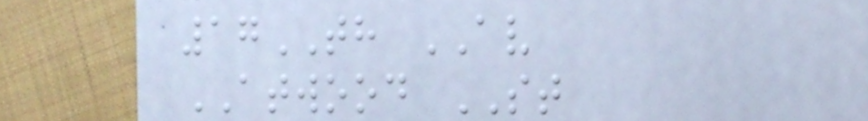17TH AV
ATWOOD ST
